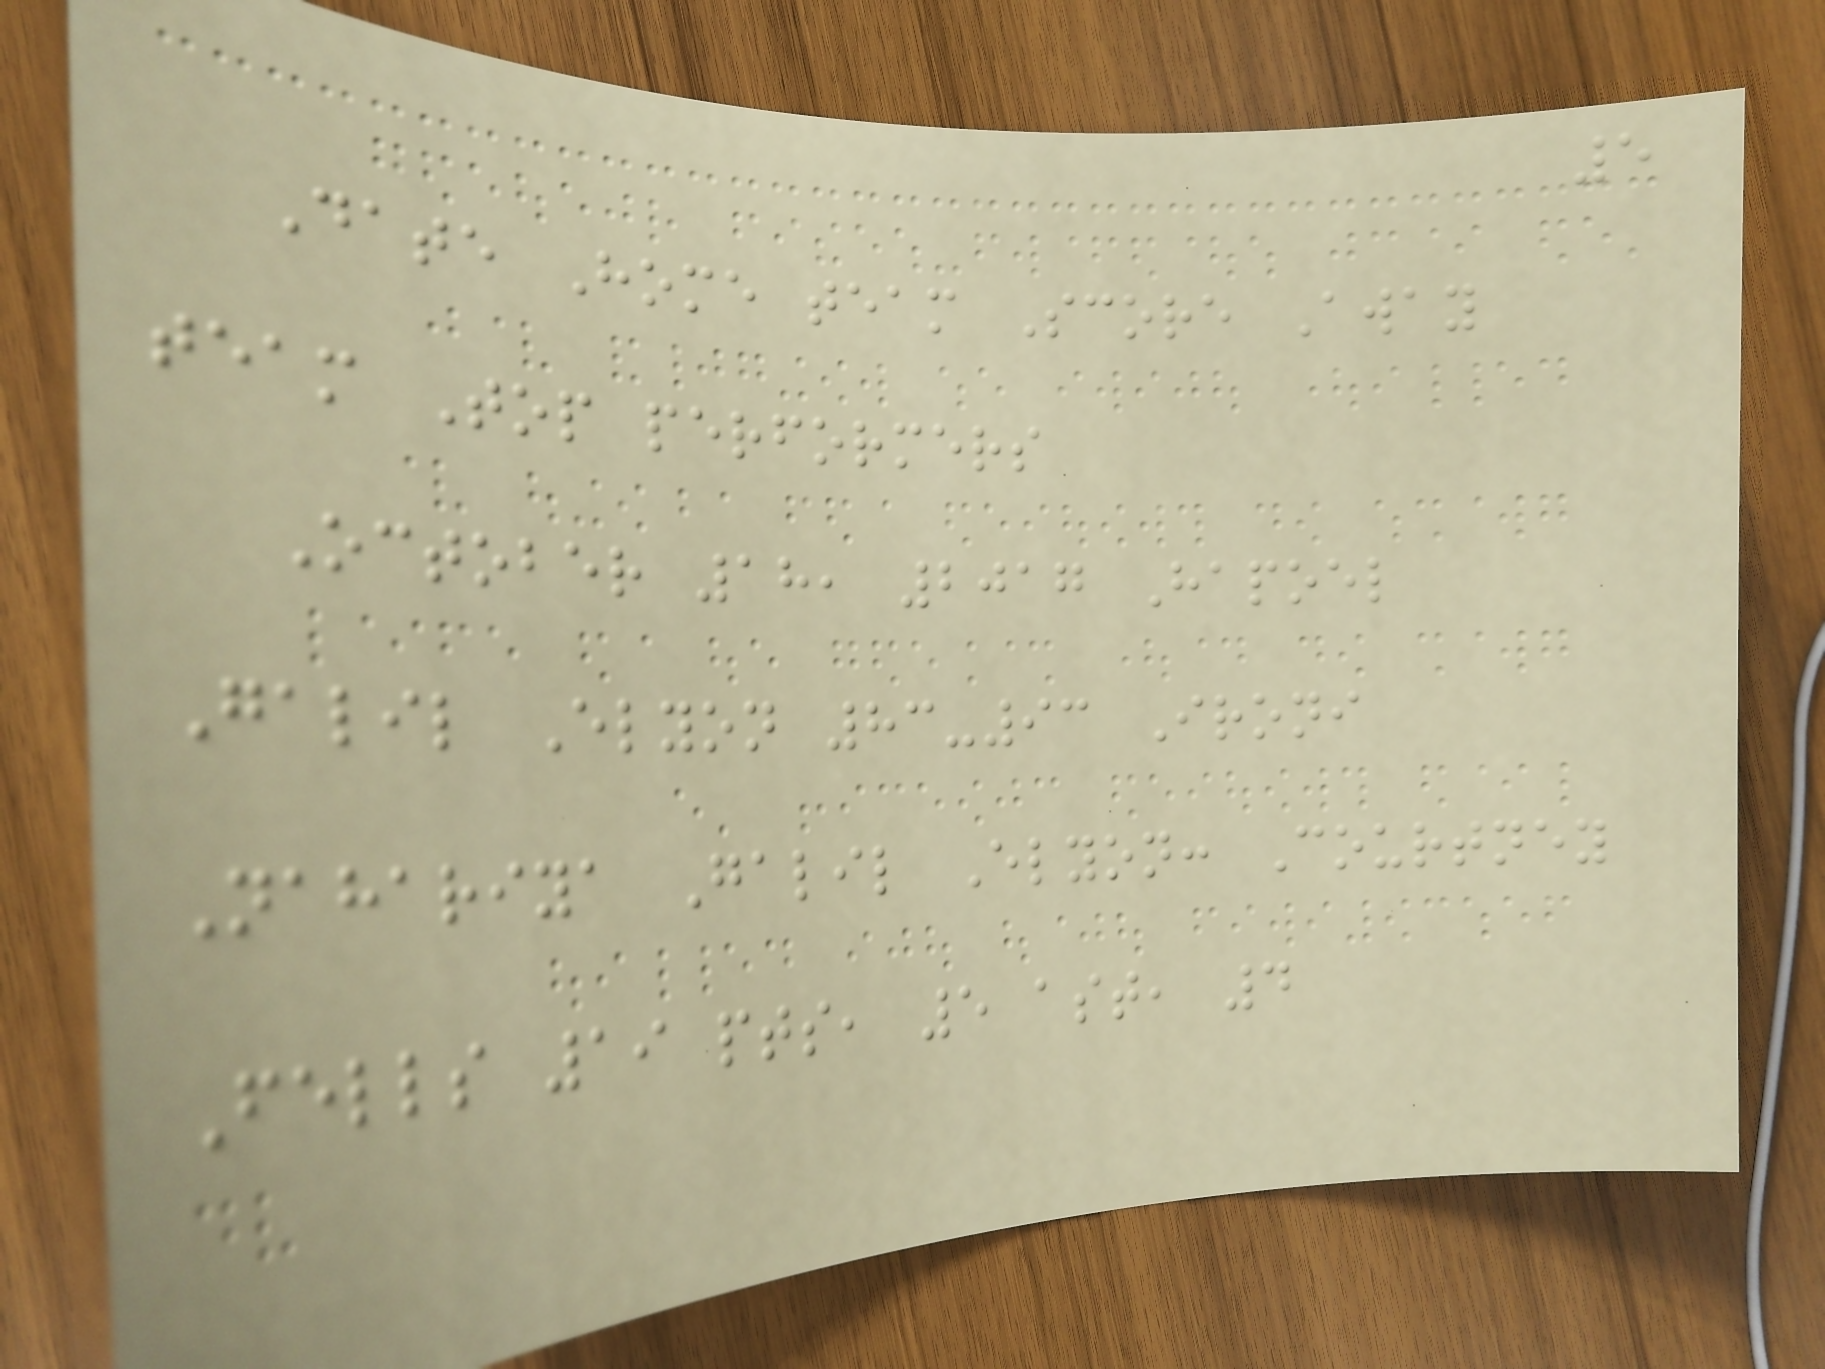5
Date Home team Score Away
team Top performers
October 18, 2017 Hapoel
Galil Elyon 83-93 Ironi
Nahariya Galil Elyon: Courtney
Fells 19 pts, 5 ast, 4
